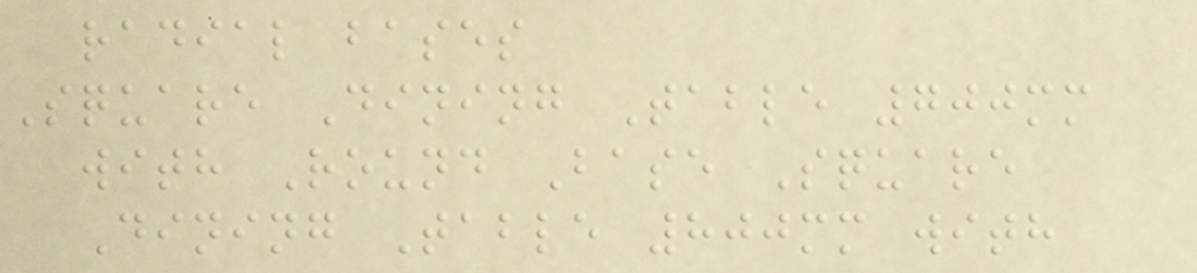radial bases
Square Dining Table 700mm
with Round Base Square
Dining Table 800mm with
